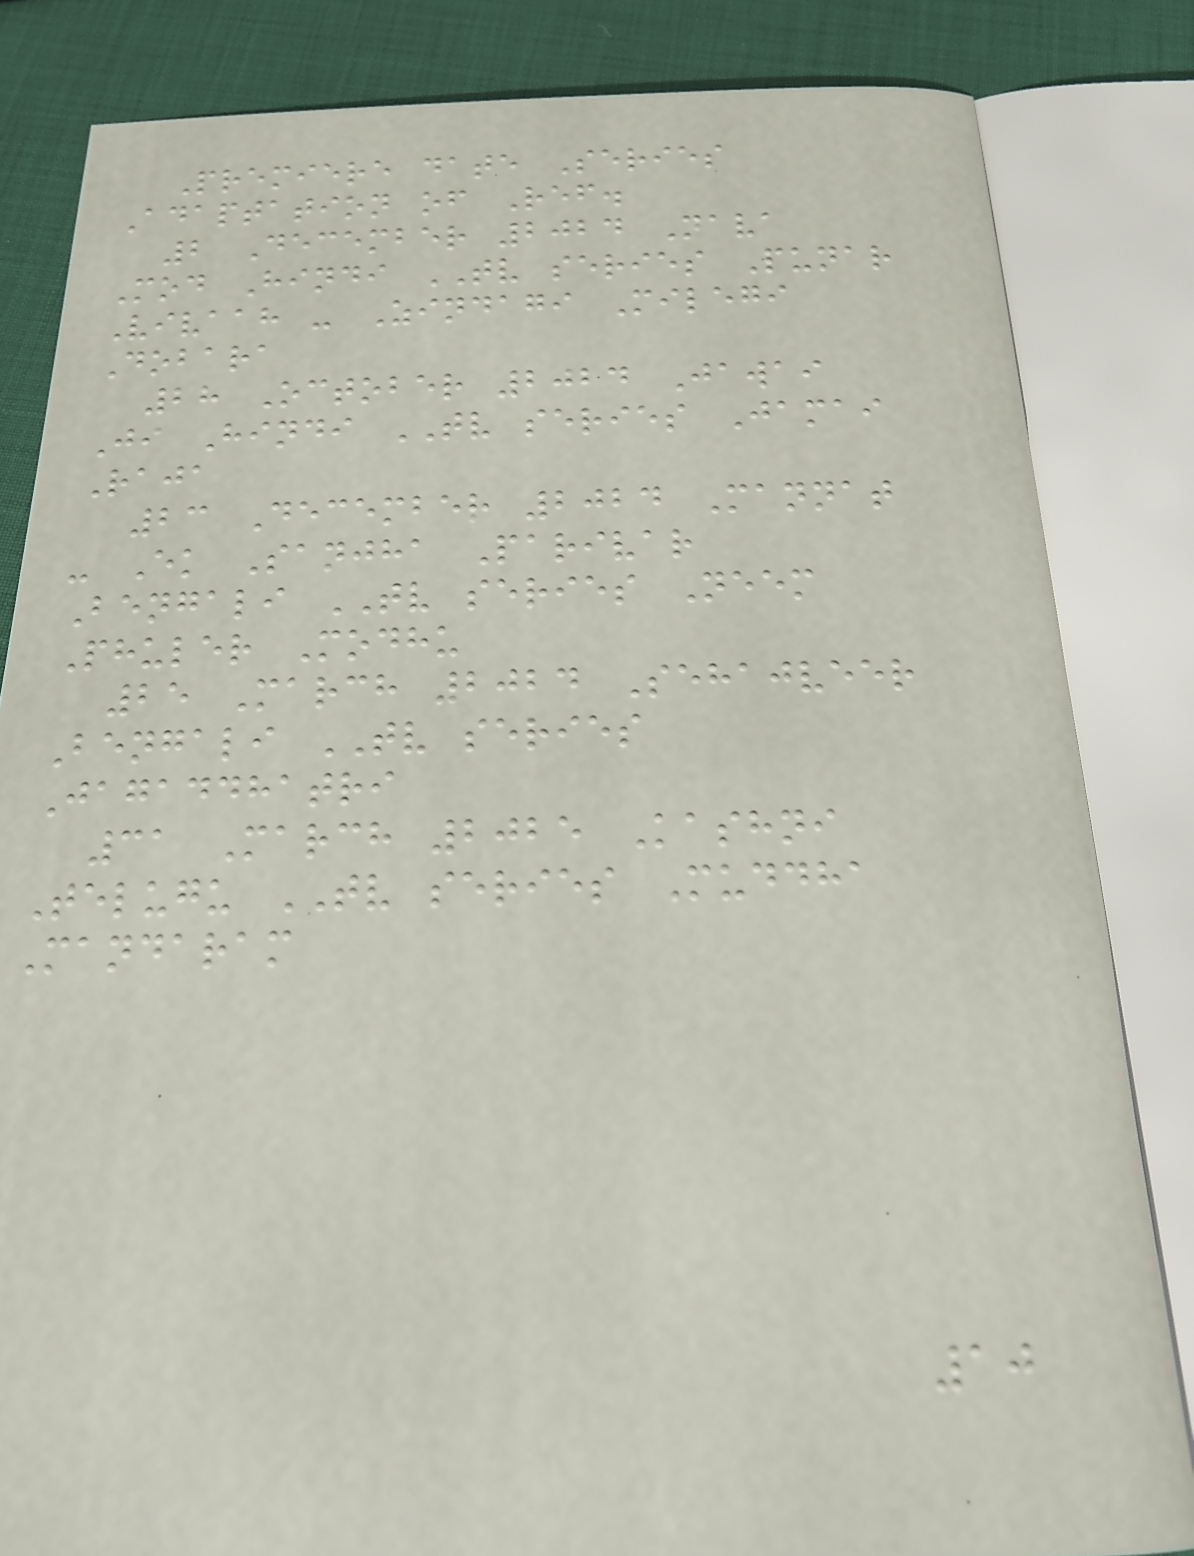Premiere date Series
Adaptation of Ref.
2 December 2024 Nava
Mod Hindi TV series Punar
Vivaah - Zindagi Milegi
Dobara
28 October 2024 Jawai
Ji Hindi TV series Jamai
Raja
23 December 2024 Mannat
- Ek Sanjha Parivar
Bengali TV series Neem
Phuler Modhu
25 March 2024 Sehajveer
Bengali TV series
Jagaddhatri
31 March 2025 Kashni
Telugu TV series Muddha
Mandaram
10
